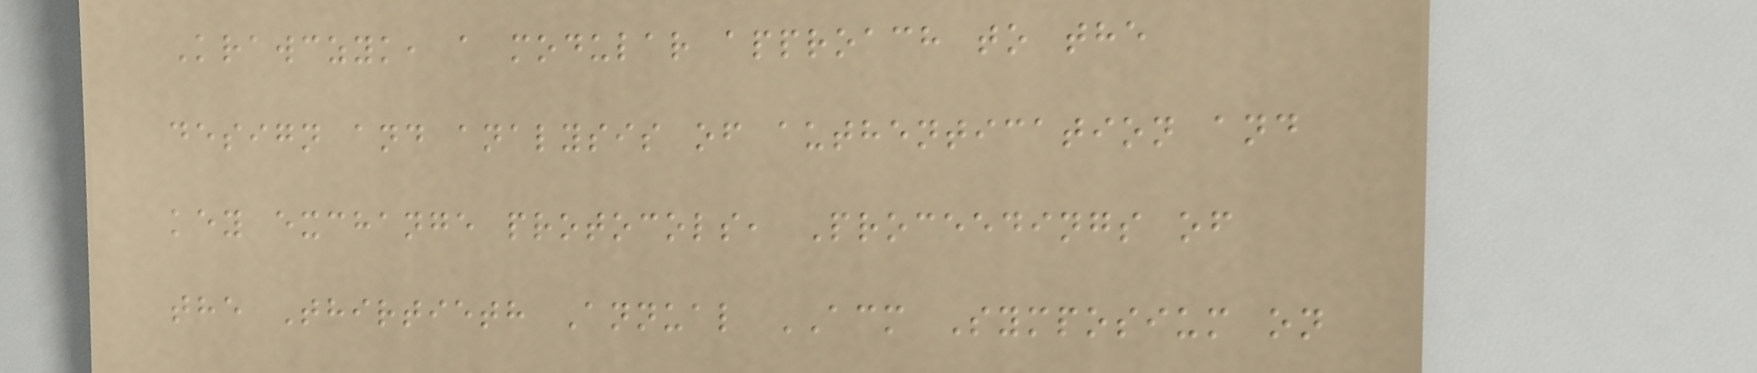Krawczyk, a modular approach to the
design and analysis of authentication and
key exchange protocols, Proceedings of
the Thirtieth Annual ACM Symposium on
